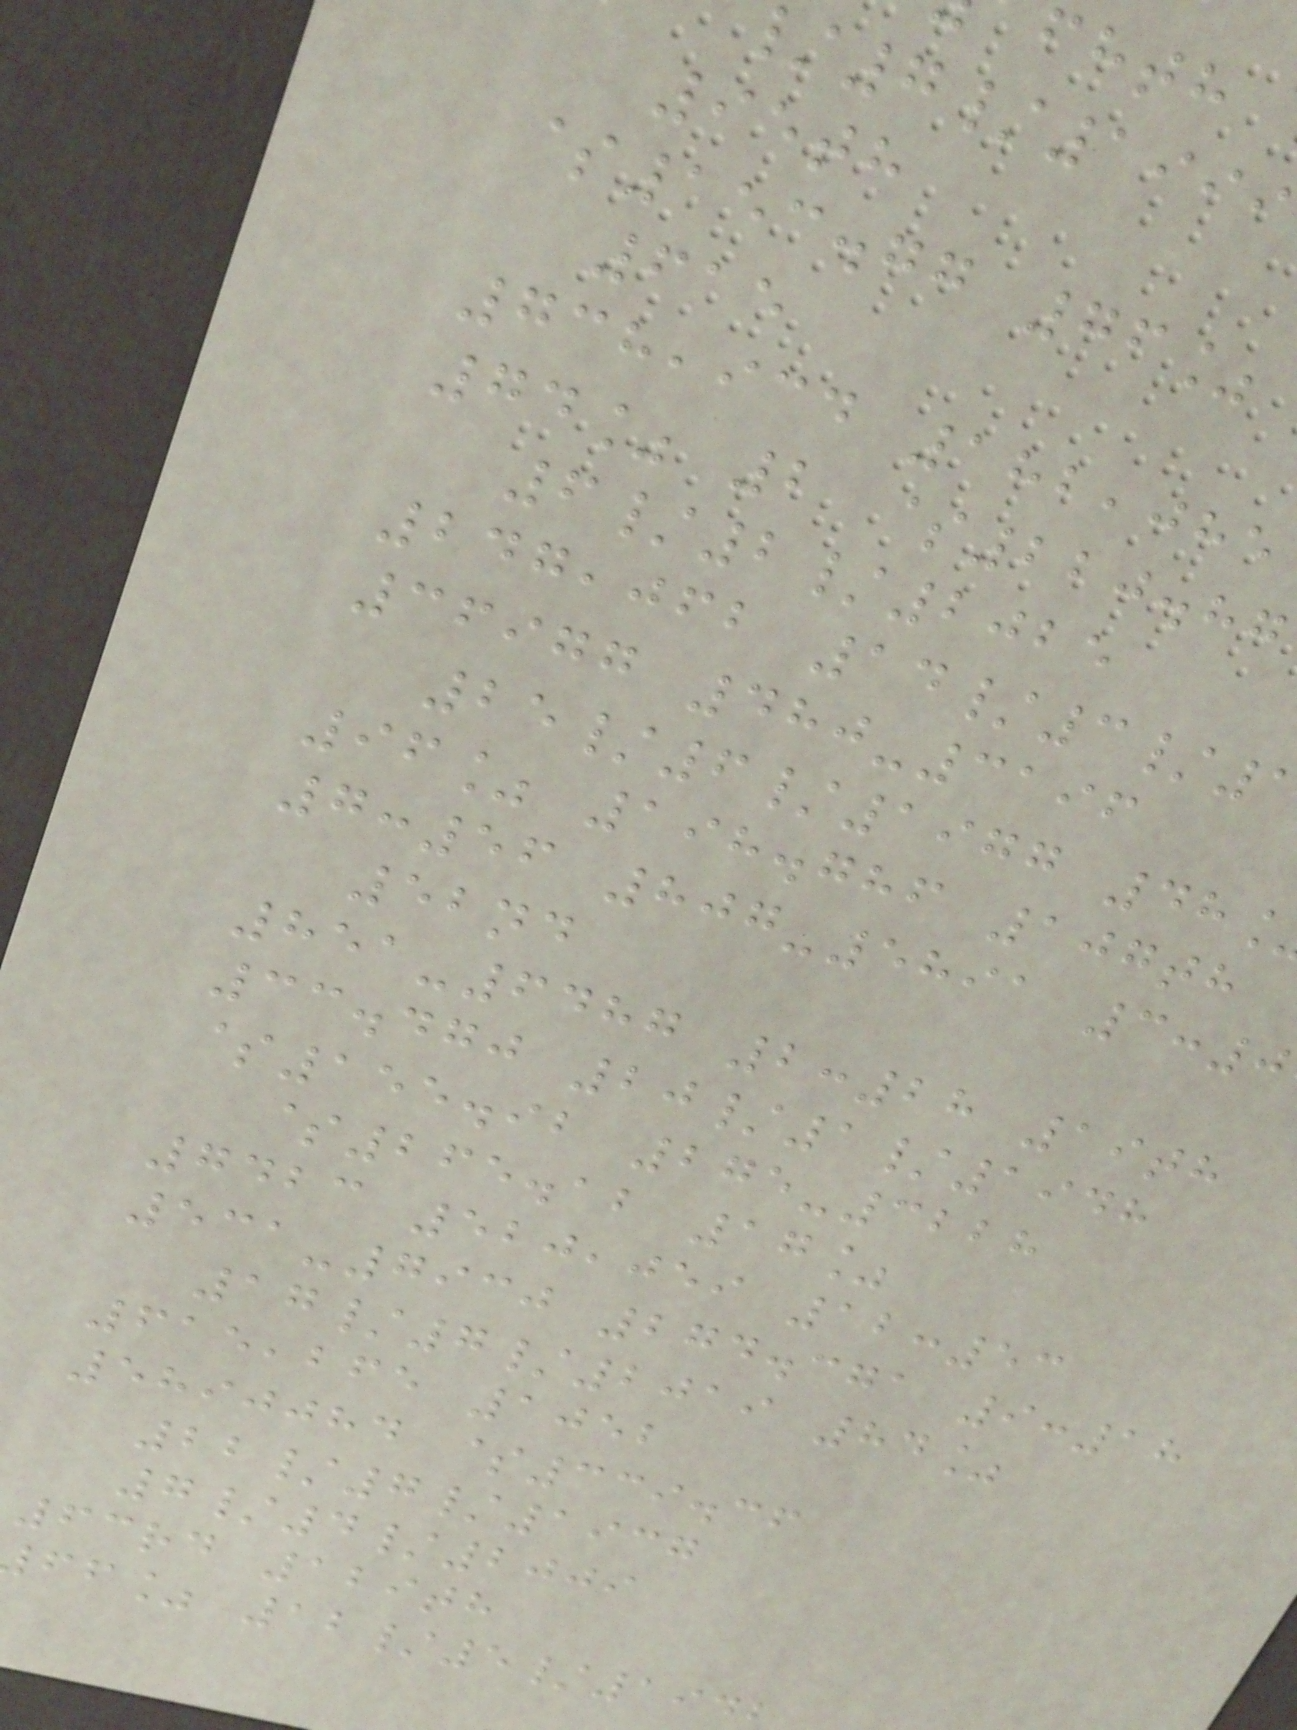fhth
7/1999
95th
$153.77 76%
615
738,934 182,085
74% 2 $220.87
6/2/2025
247,062 14/3/
36977 480-3196
25/6/1977 48
96% 198.786 107th
7:56 807-5891 3:0
52nd
851-6487 2:28 19th
33.470 20/1/1948
$155.92 275-3228
$265.12 17%
7423 520,059 12:53
531-7930 274.371 9:18
17/7/2019 84%
615,265 1052
5890084 $339.36
22/7/1937
7/4/2009
63rd 129th
ff% 12/5/194
